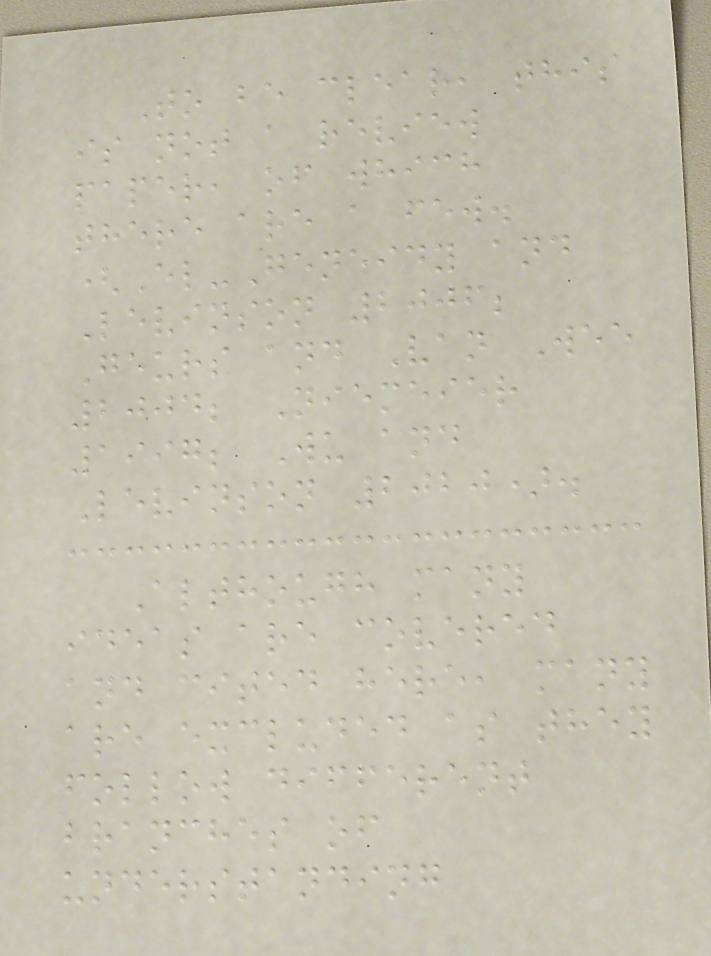To be clear, this
is not a review
paper, of which
there are a few.
(El-Geneidy and
Levinson 2006;
Geurs and Van Wee
2004; Niemeier
1997; Wu and
Levinson 2020).
Although many
ideas are covered
and cited here, many
are excluded as they
follow different
branches of
understanding
